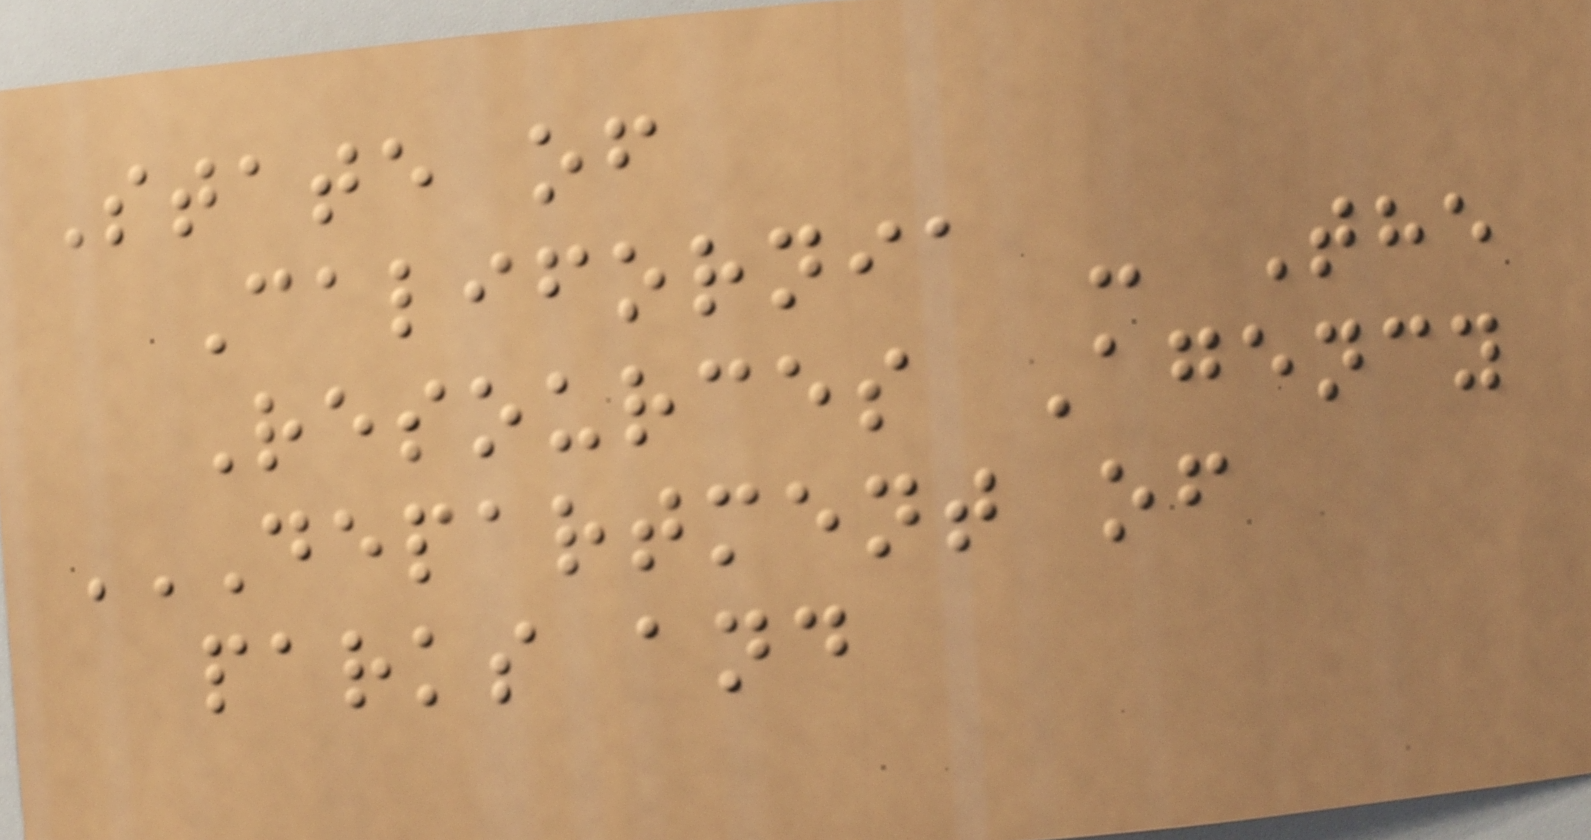State of
California - The
Resources Agency
DEPARTMENT OF
PARKS AND
